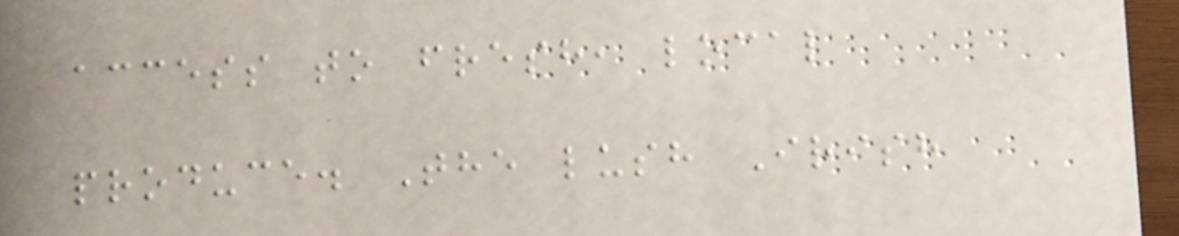access to fresh, local
produce. The lush Irish
